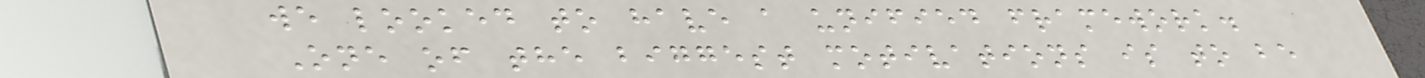we looked to have a unified framework.
One of the biggest motivations is to be
